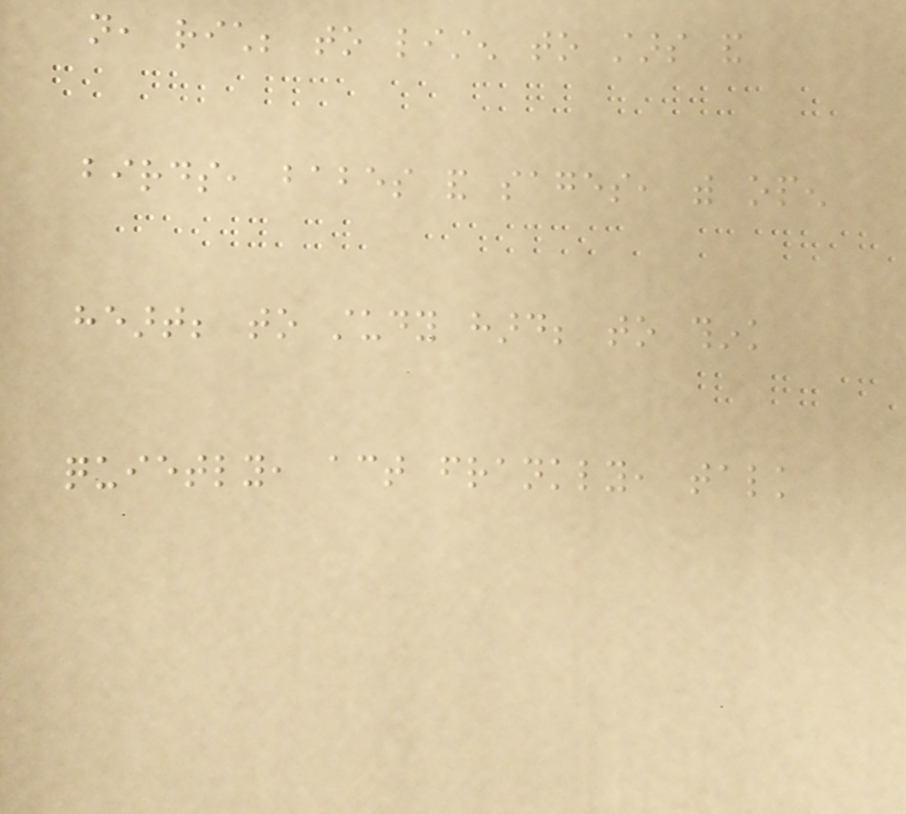not, rich; to listen to stars and
birds, babes and sages, with open
heart; to study hard; to think
quietly, act frankly, talk
